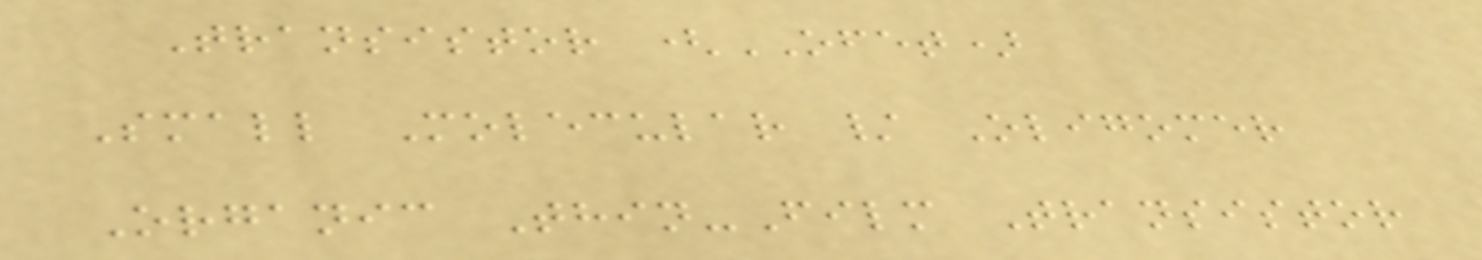Transistor (OFET)
Small Molecular / Oligomer
Organic Thin-Film Transistor
